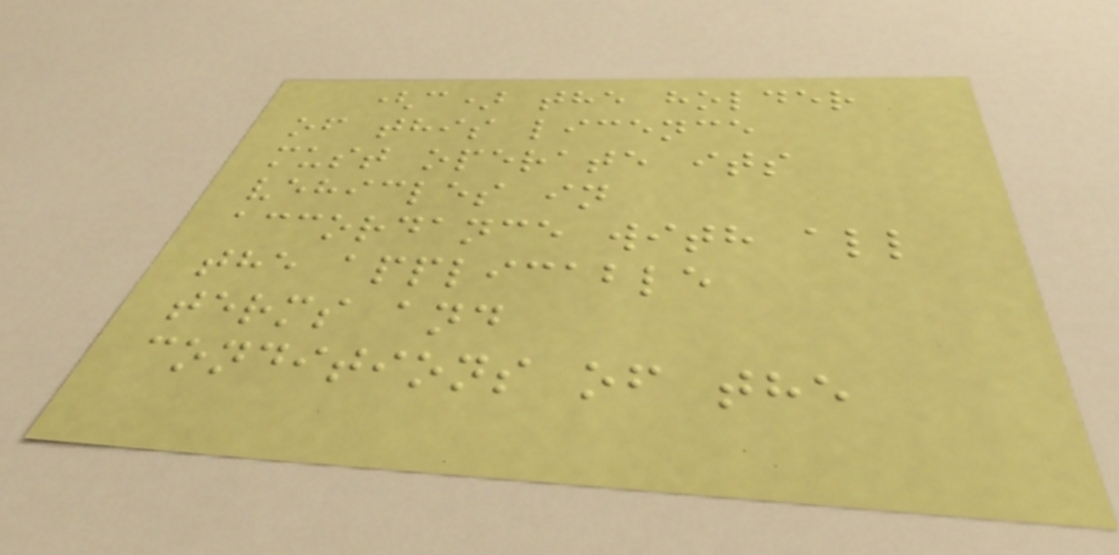(c) the holder
of this licence
must operate its
vehicles in
accordance with all
the applicable
terms and
conditions of the
